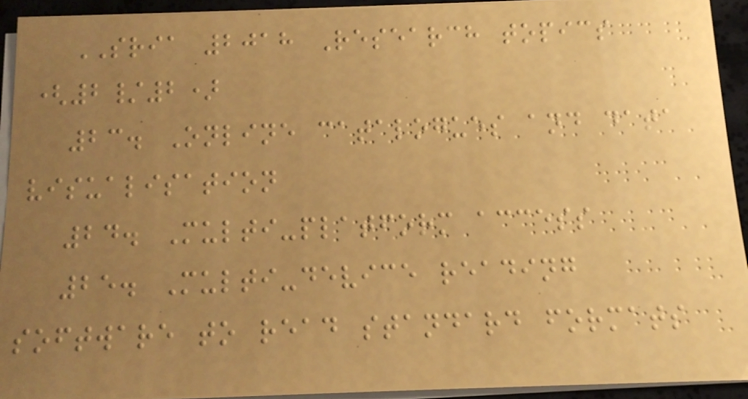SRIA 2018 Research topics
(2/2)
23. Online catalogues and data
visualisation
24. Multi-platform access
25. Multi-device reading
software to read standard formats
